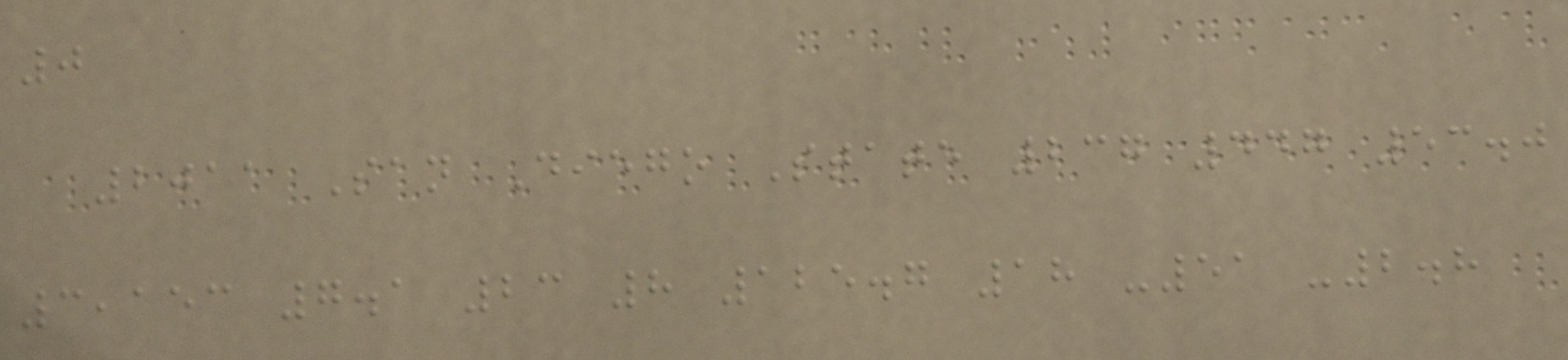0
2011 San Diego State 237 447 53.0
3,153 7.1 23 8 125.7 18 -51 -2.8
